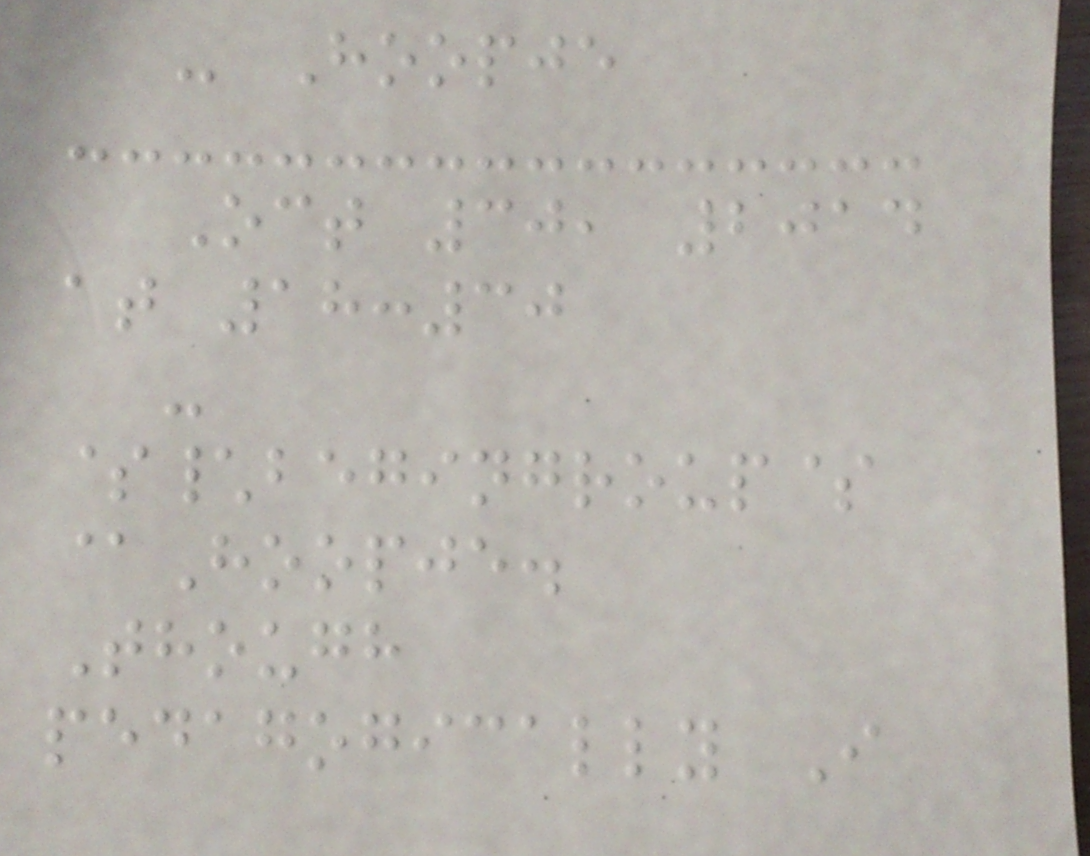- Hoopje
Oct 30, 2014
at 18:30
-
$\begingroup$
@Hoopje.
Though
pedagogically I
